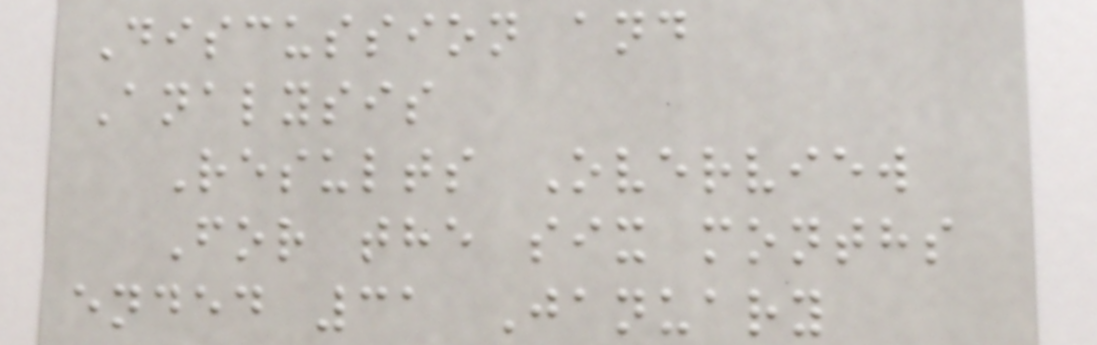Discussion and
Analysis
Results Overview
For the six months
ended 31 January
